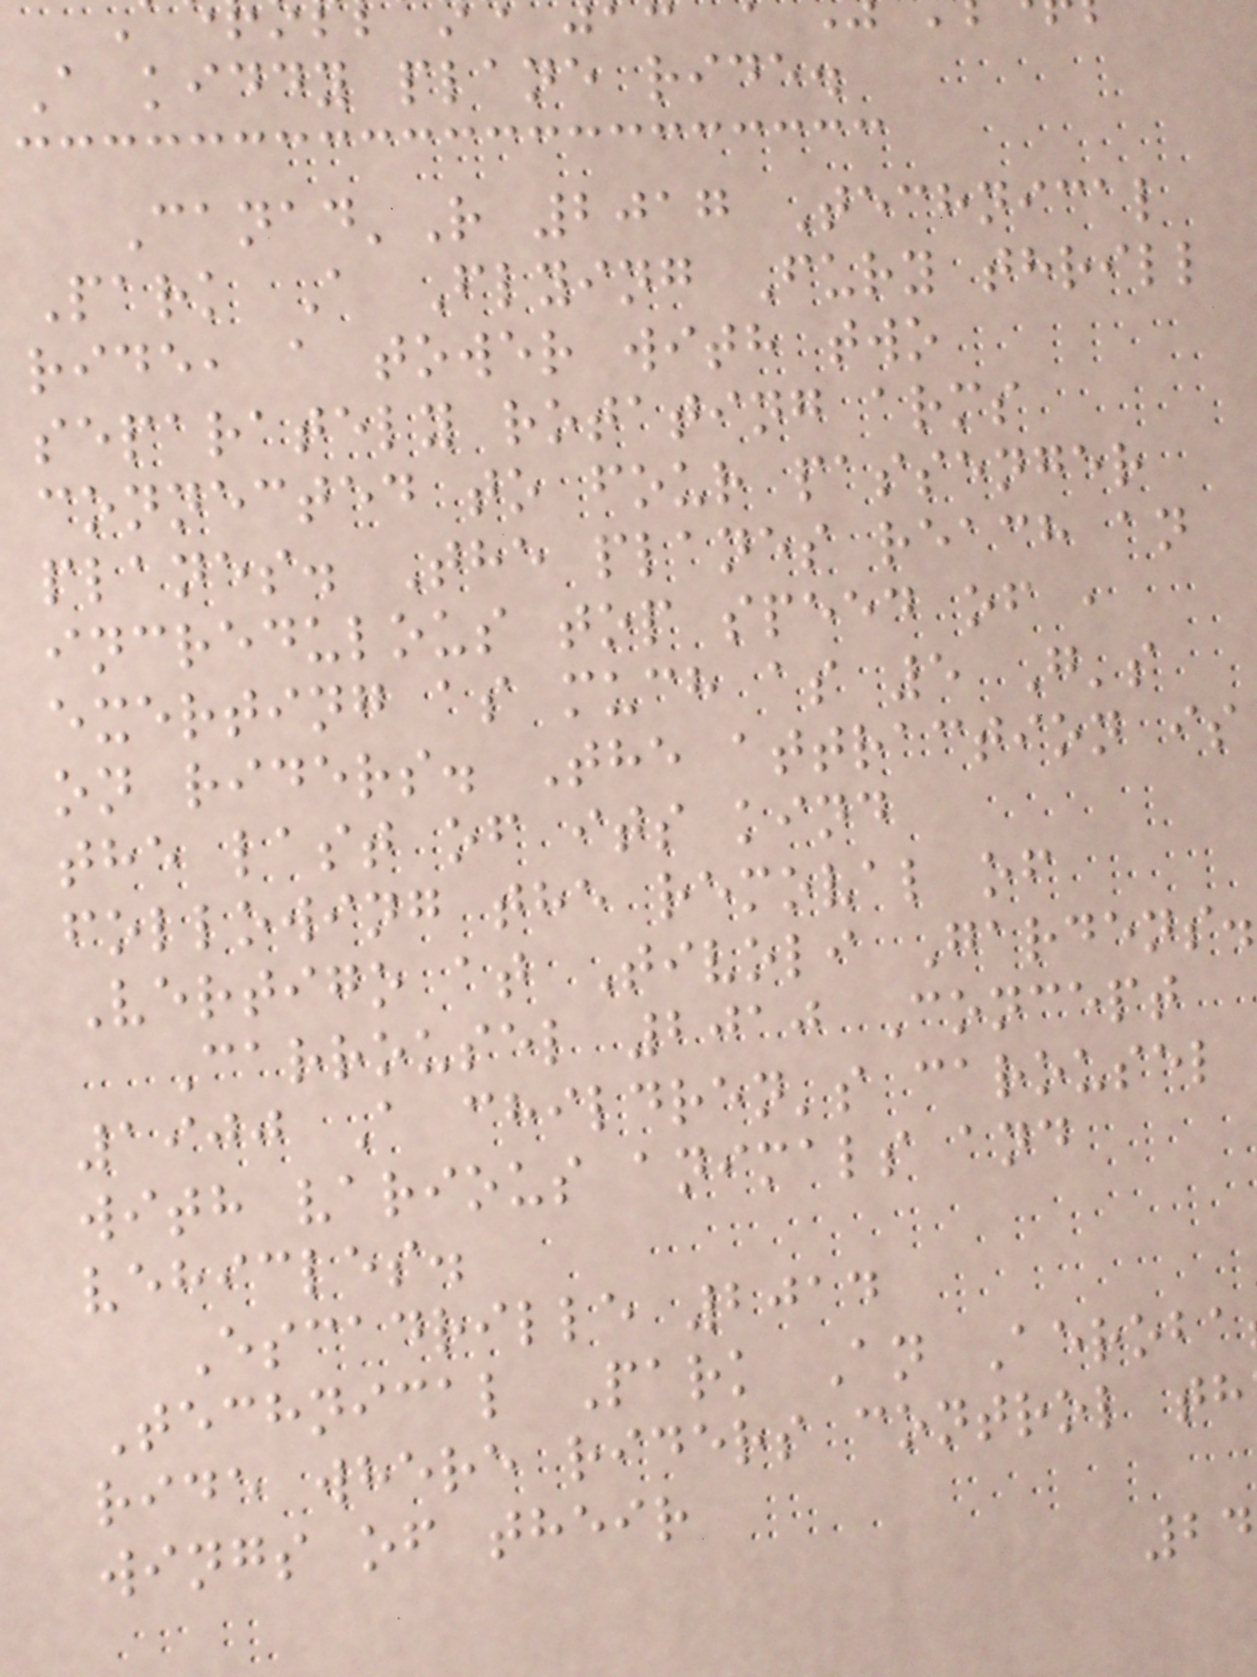A kiddy plane ride.
Canad'R 2017 Technical
Park A Flying Fury thrill
ride, a tower with two
separately rotating arms
connected to four passenger
planes. The planes reach an
incredulous top speed of ,
exerting as much as 5 G's
on riders. The attraction is
the last of its kind
following the removal of
Vertigo at Tivoli Gardens.
Carrousel 2010 Concept
1900 A children's carousel
with various animals and
vehicles.
Escadrille 2014
Technical Park An Aeroba
ride where riders control th
wings of their
